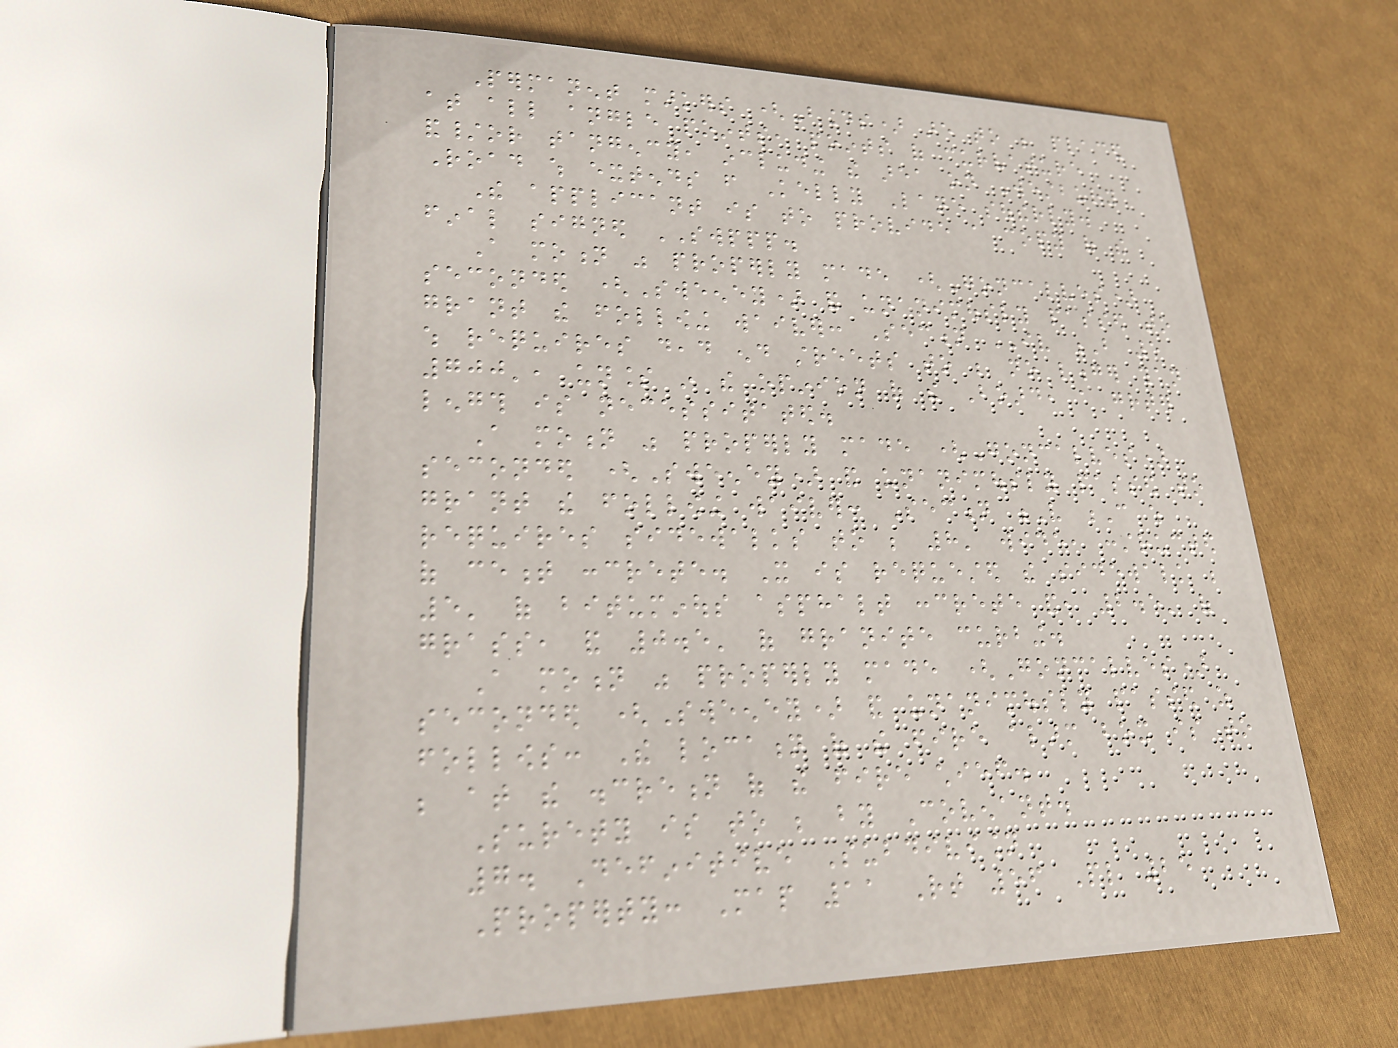Permanent markers (Bounds) are to be placed
at all angle points, points of curvature
and/or tangency, including the area on Westbury
Road which extends from Kelly Lane southerly.
The applicant is to provide a copy of the
final signed SWPPP.
A motion was properly made (Goncalves)
seconded (Sweeney) and unanimously passed to
grant the following waiver: Section IV B 5
which requires dead end streets to be no longer than
700', unless in the opinion of the Board, a greater
length is necessitated.
A motion was properly made (Goncalves)
seconded (Sweeney) and unanimously passed to
grant the following waiver: Section V C which
requires sidewalks to be 8' wide, constructed
of cement concrete. It is requested the sidewalk be
5' of bituminous asphalt concrete and, 2.5' of
grass, and 0.5' of granite curbing.
A motion was properly made (Goncalves)
seconded (Sweeney) and unanimously passed as
follows: The location of the fire alarm box is to
be at the discretion of the fire chief.
Surety is to be by Covenant.
7. Definitive Subdivision
Property: Map 11 Rt 56 Pl 25
